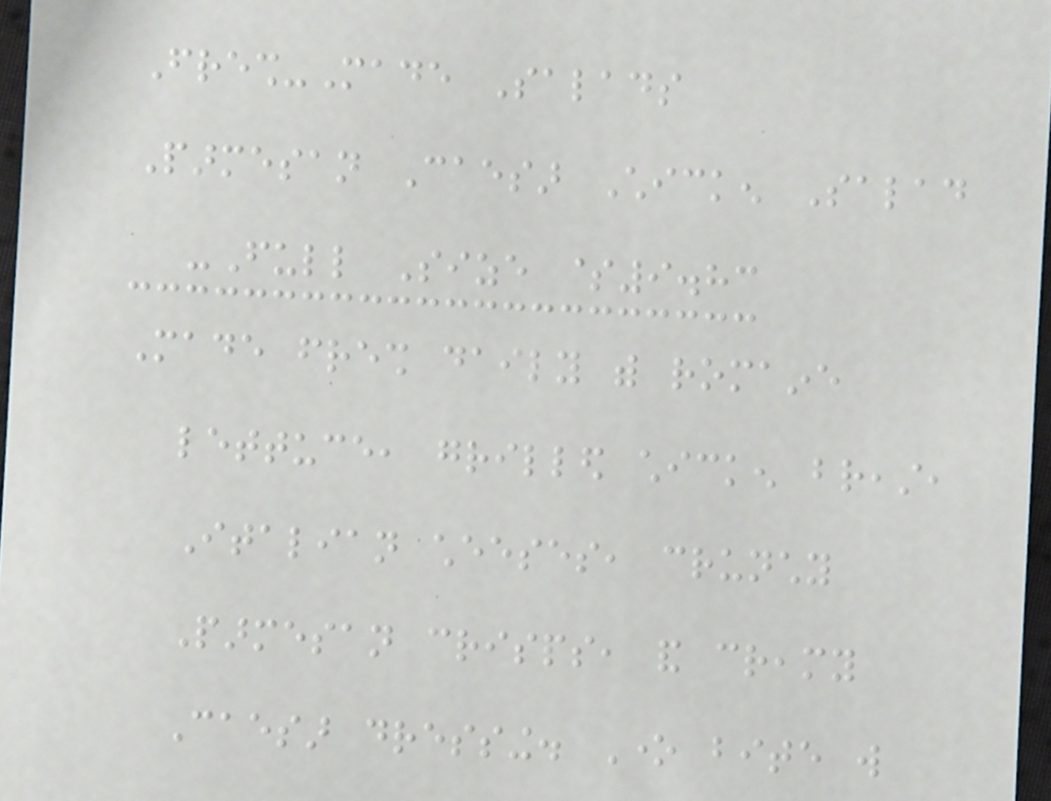Fresh-Made Salads
Parmesan Caesar Chicken Salad
-Full Size $9.83
Made fresh daily with romaine
lettuce, grilled chicken breast,
Italian cheeses, crunchy
Parmesan crisps, and creamy
Caesar dressing. One bite will
